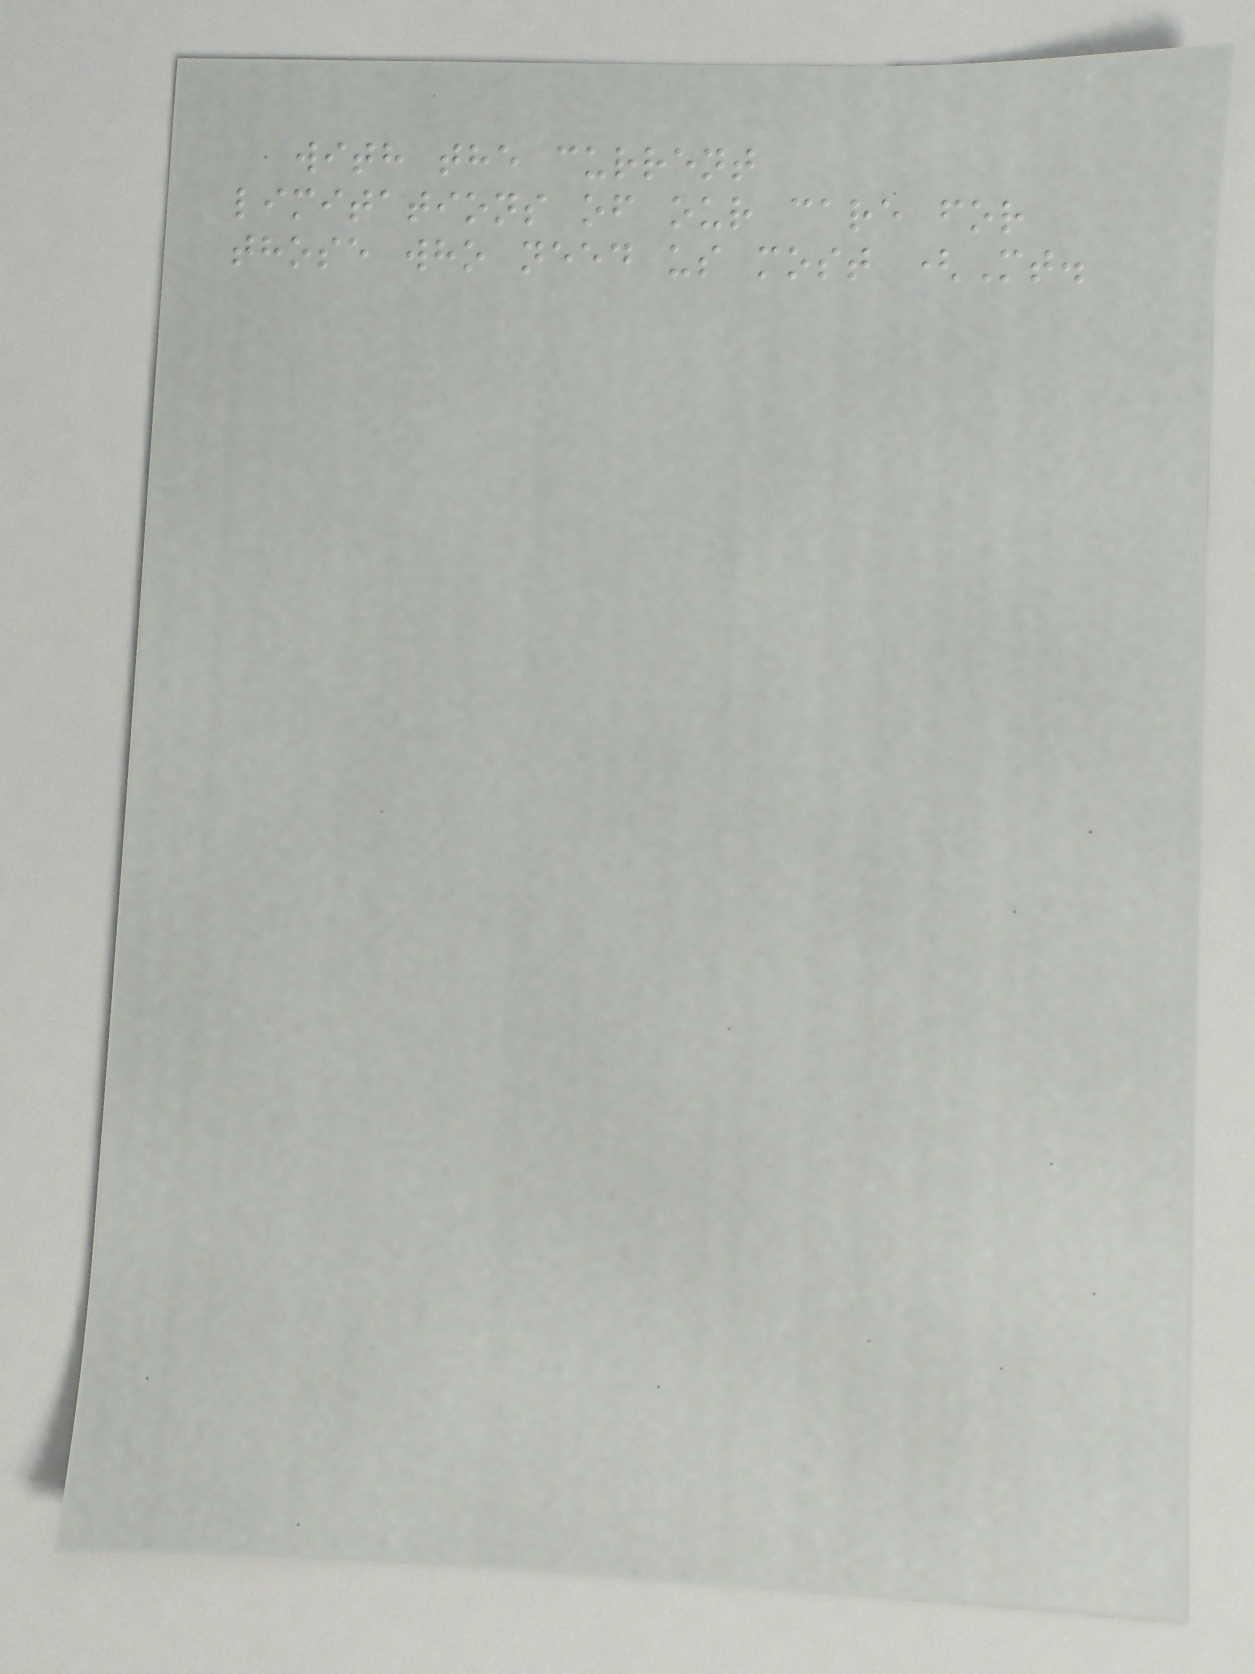with the current
limitations of our care for
those who need us most (Mt.
